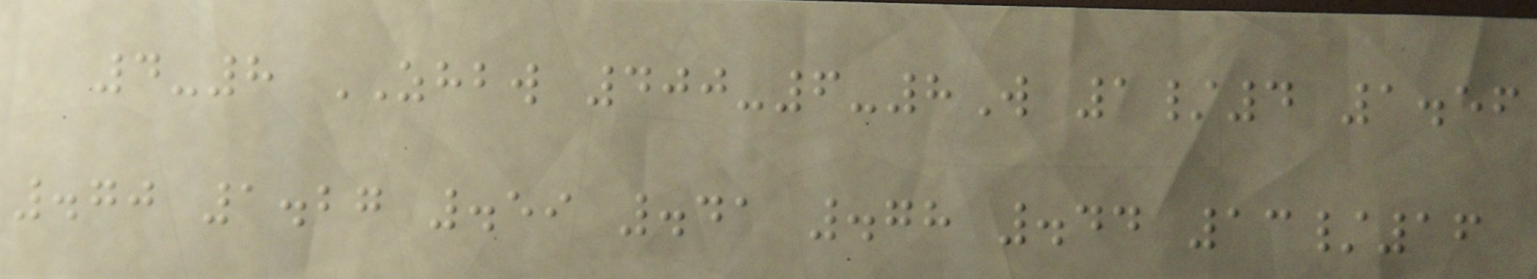4-8 ZHBW 400-6-8W 1/4 1.56
.70 1.27 .59 .41 .78 .44 13/16
